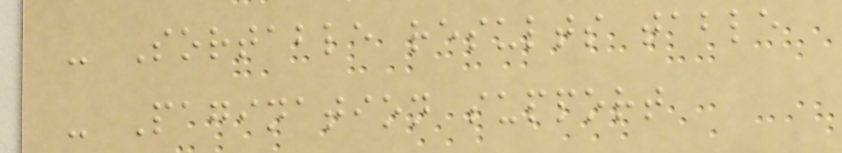- Sortable results table
- Pagination support
